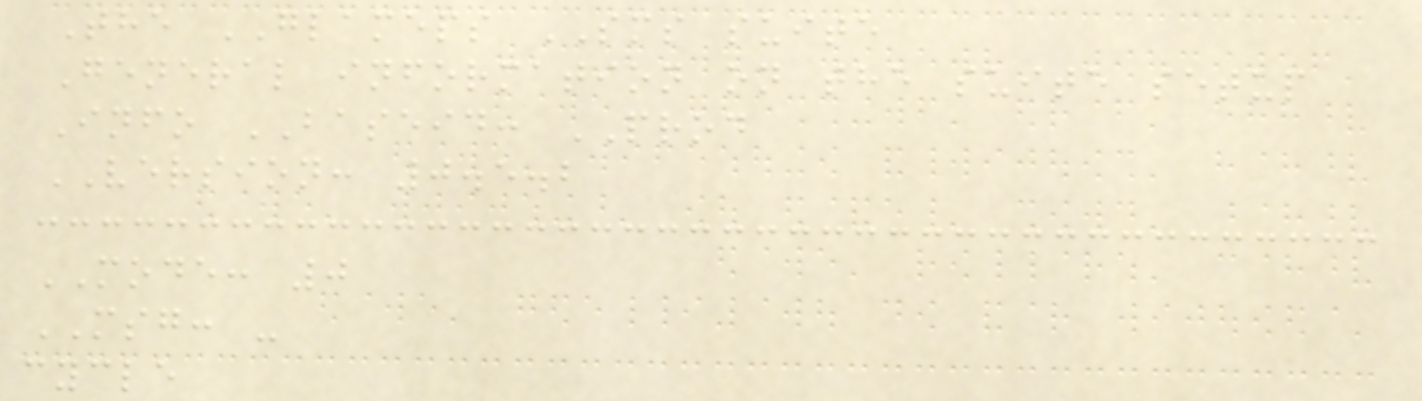The GLAMEPS SMS suite
General information on the suite setup
Info BASEID: PROD
VERSION: 0.5.2
MODE: 0
MSG: -
cycle
